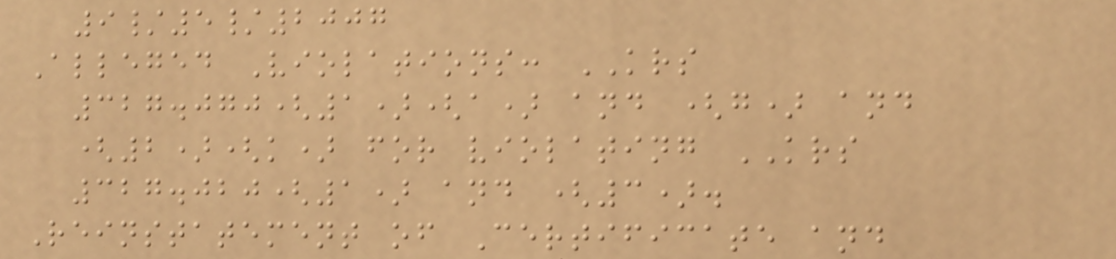9/5/2007
Alleged Violations: KRS
327.070(1)(a) and (g) and
(2)(k) for violating KRS
327.020(1) and (3).
Reinstatement of Certificate and
